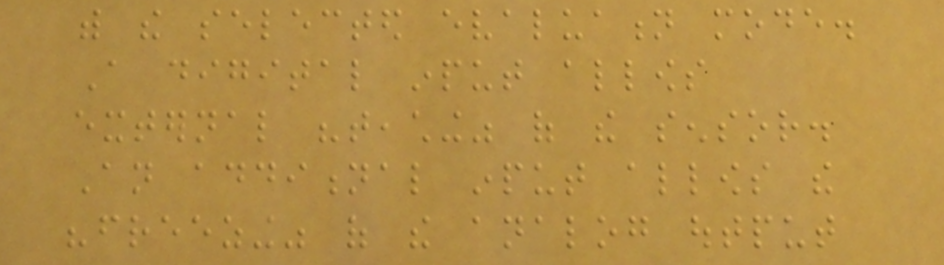with the selected evaluation mode.
A digital input allows
external "teaching" of the sensor.
An additional input allows the
"freezing" of the analog output
